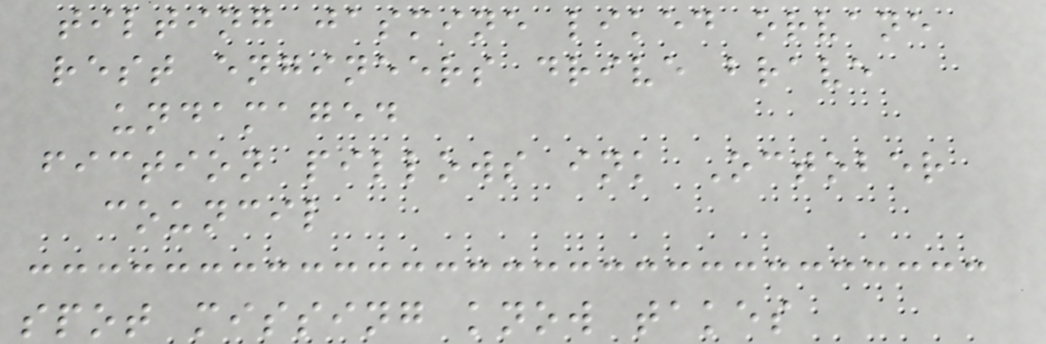tilting jasmine liked orvane
rest engineers drive brave
undamaged
fiction pillows ink October
council
spot missing know takes
